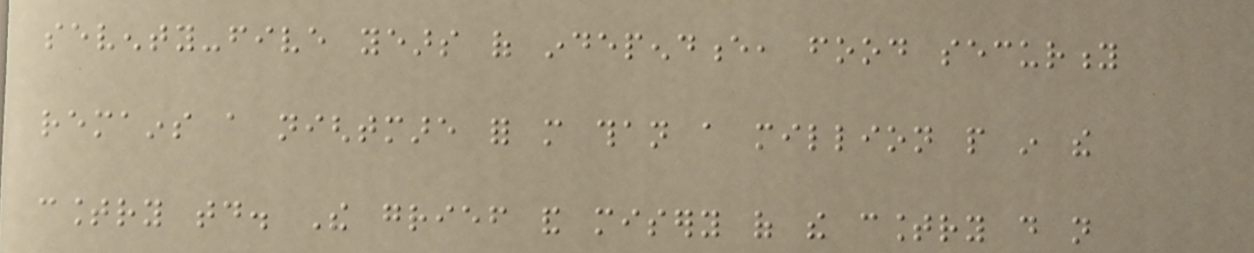seventy-five years of independence, food security
remains a nightmare for more than a million people in the
country today. The grief and misery of the country do not
